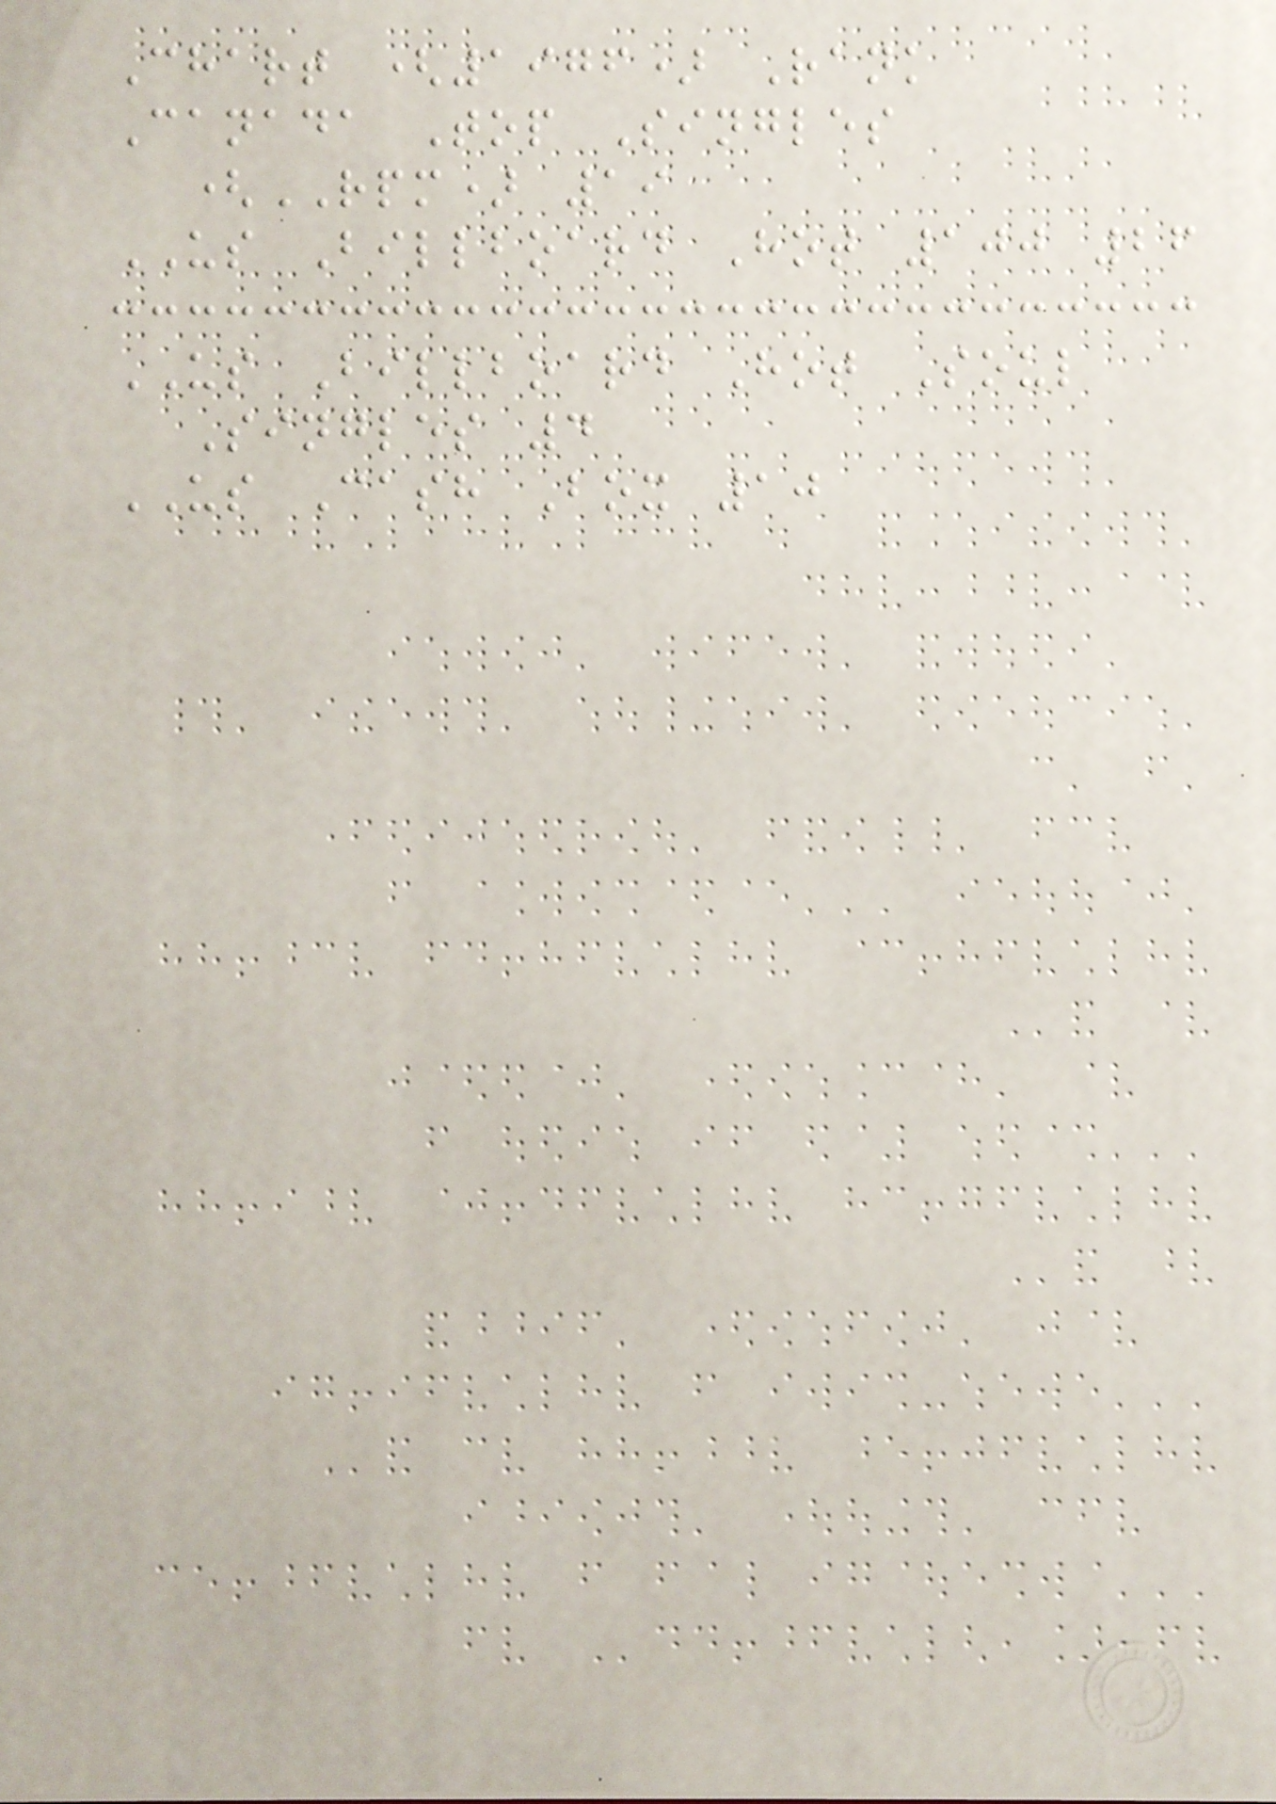Chart (1976) Rank
Canada Top Singles
(RPM) 19
US Billboard Hot 100 26
US Billboard Hot Soul
Singles 4
US Cash Box 10
